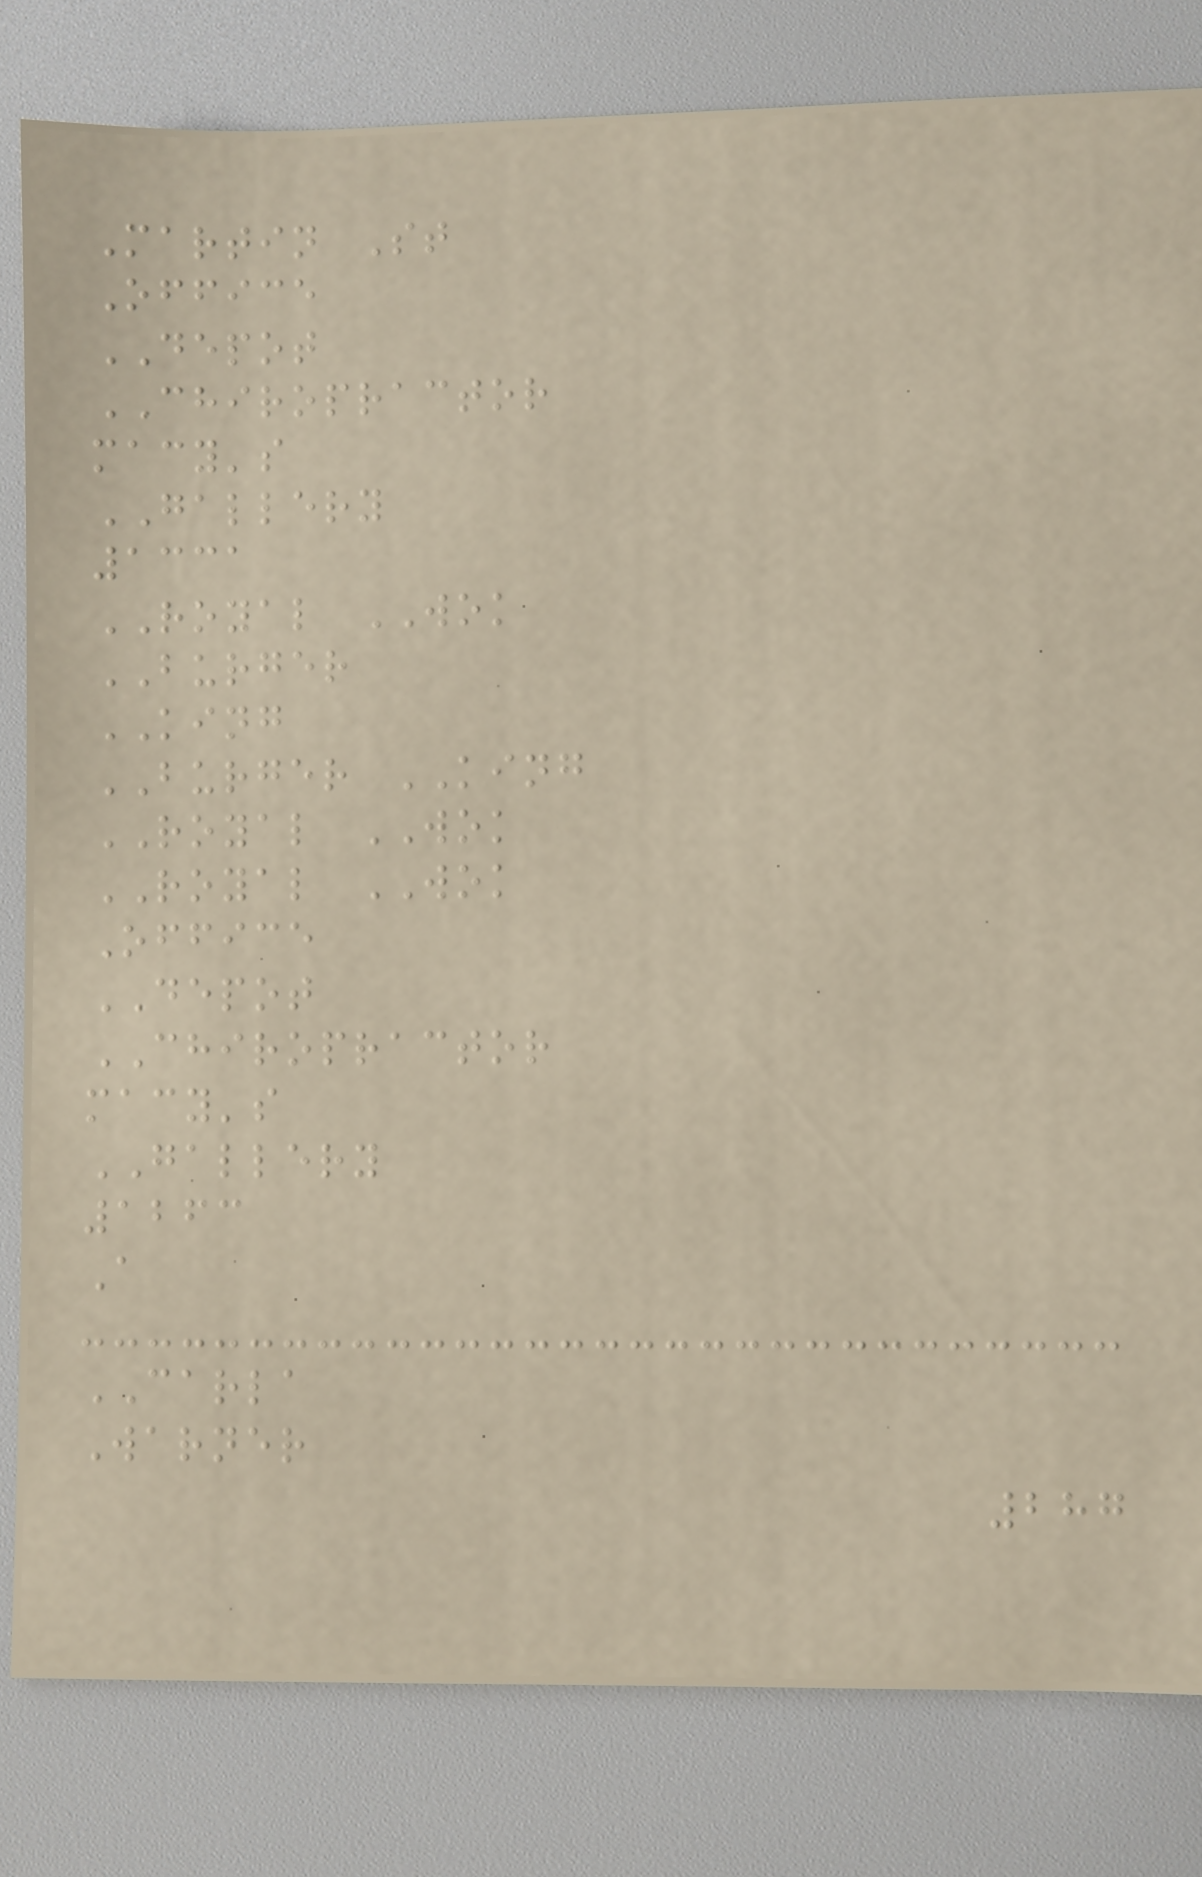Martin St
Office
DEPOT
CHIROPRACTOR
macy's
GALLERY
1331
ROYAL WOK
BURGER
KING
BURGER KING
ROYAL WOK
ROYAL WOK
Office
DEPOT
CHIROPRACTOR
macy's
GALLERY
1263
A
CARLA
Warner
287
